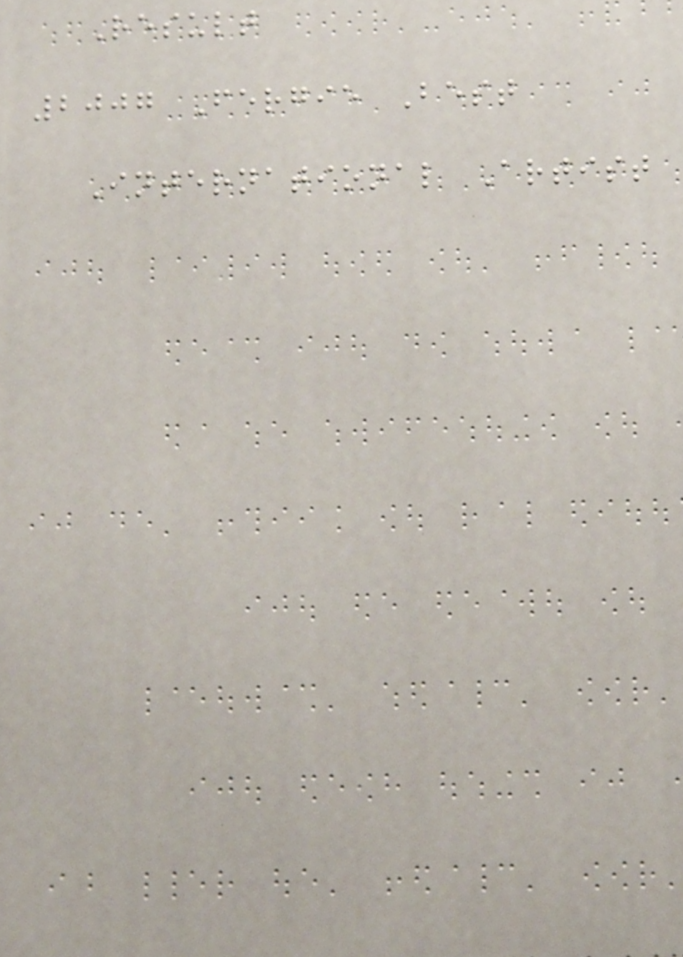Result
2007 Fergie Best
International Artist
